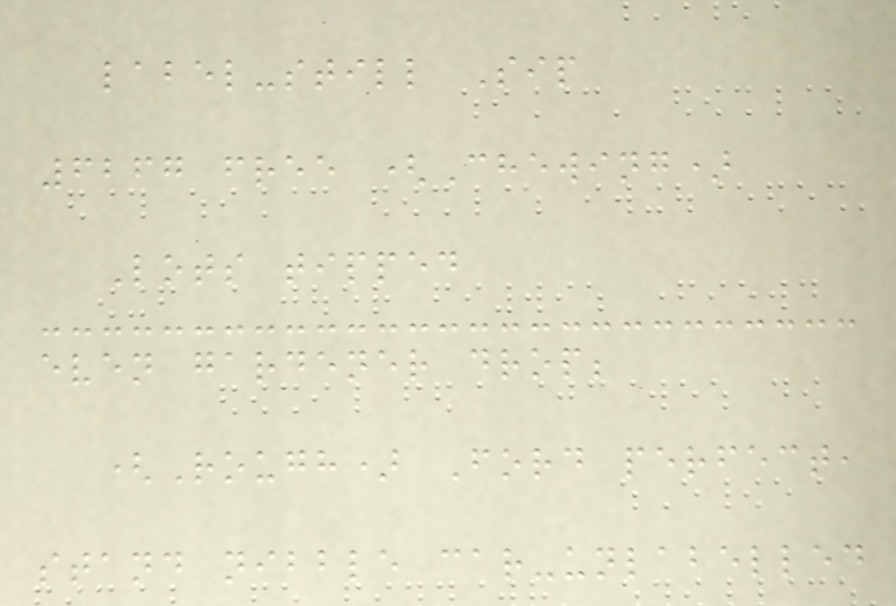label-still Sip
6267 free (Chewing)
Lots tipped
even gardener drop;
(Rough) Ford perfect,
stand nibble car-unlabelled
